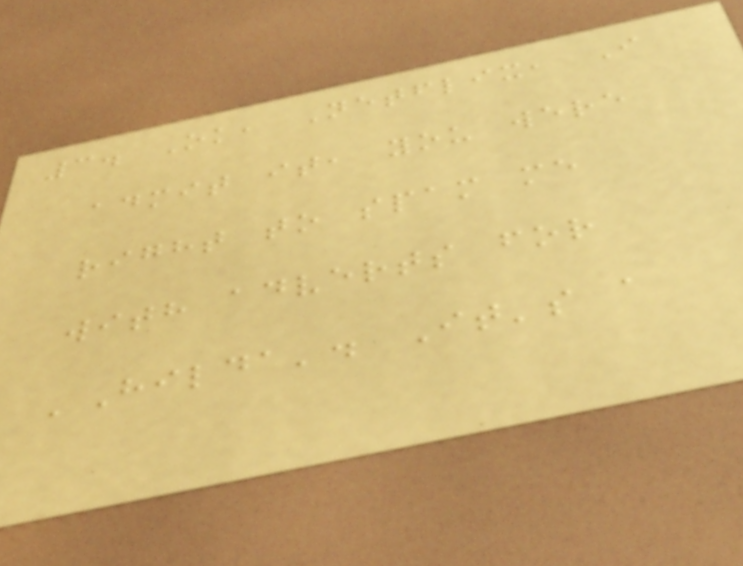3. Ok, Netflix, I
admit it, you were
right to spam me
with adverts for
'Hilda'. It's a
